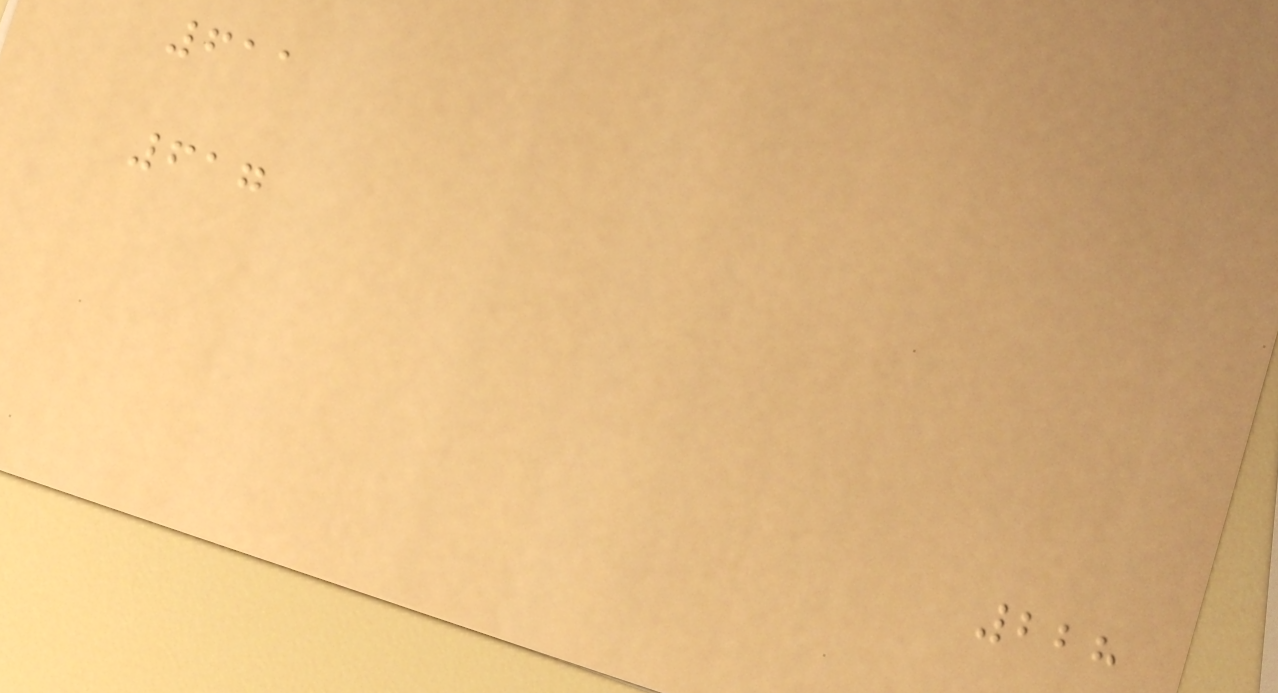611
617
228
